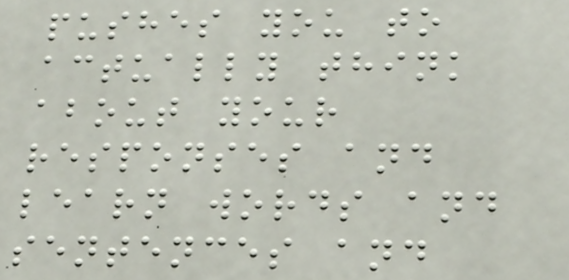pushes you to
actually think
about your
responses and
learn words and
sentences and
